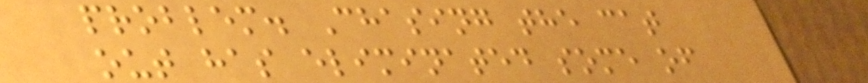problem. Chasing the cat
out has eliminated some of
